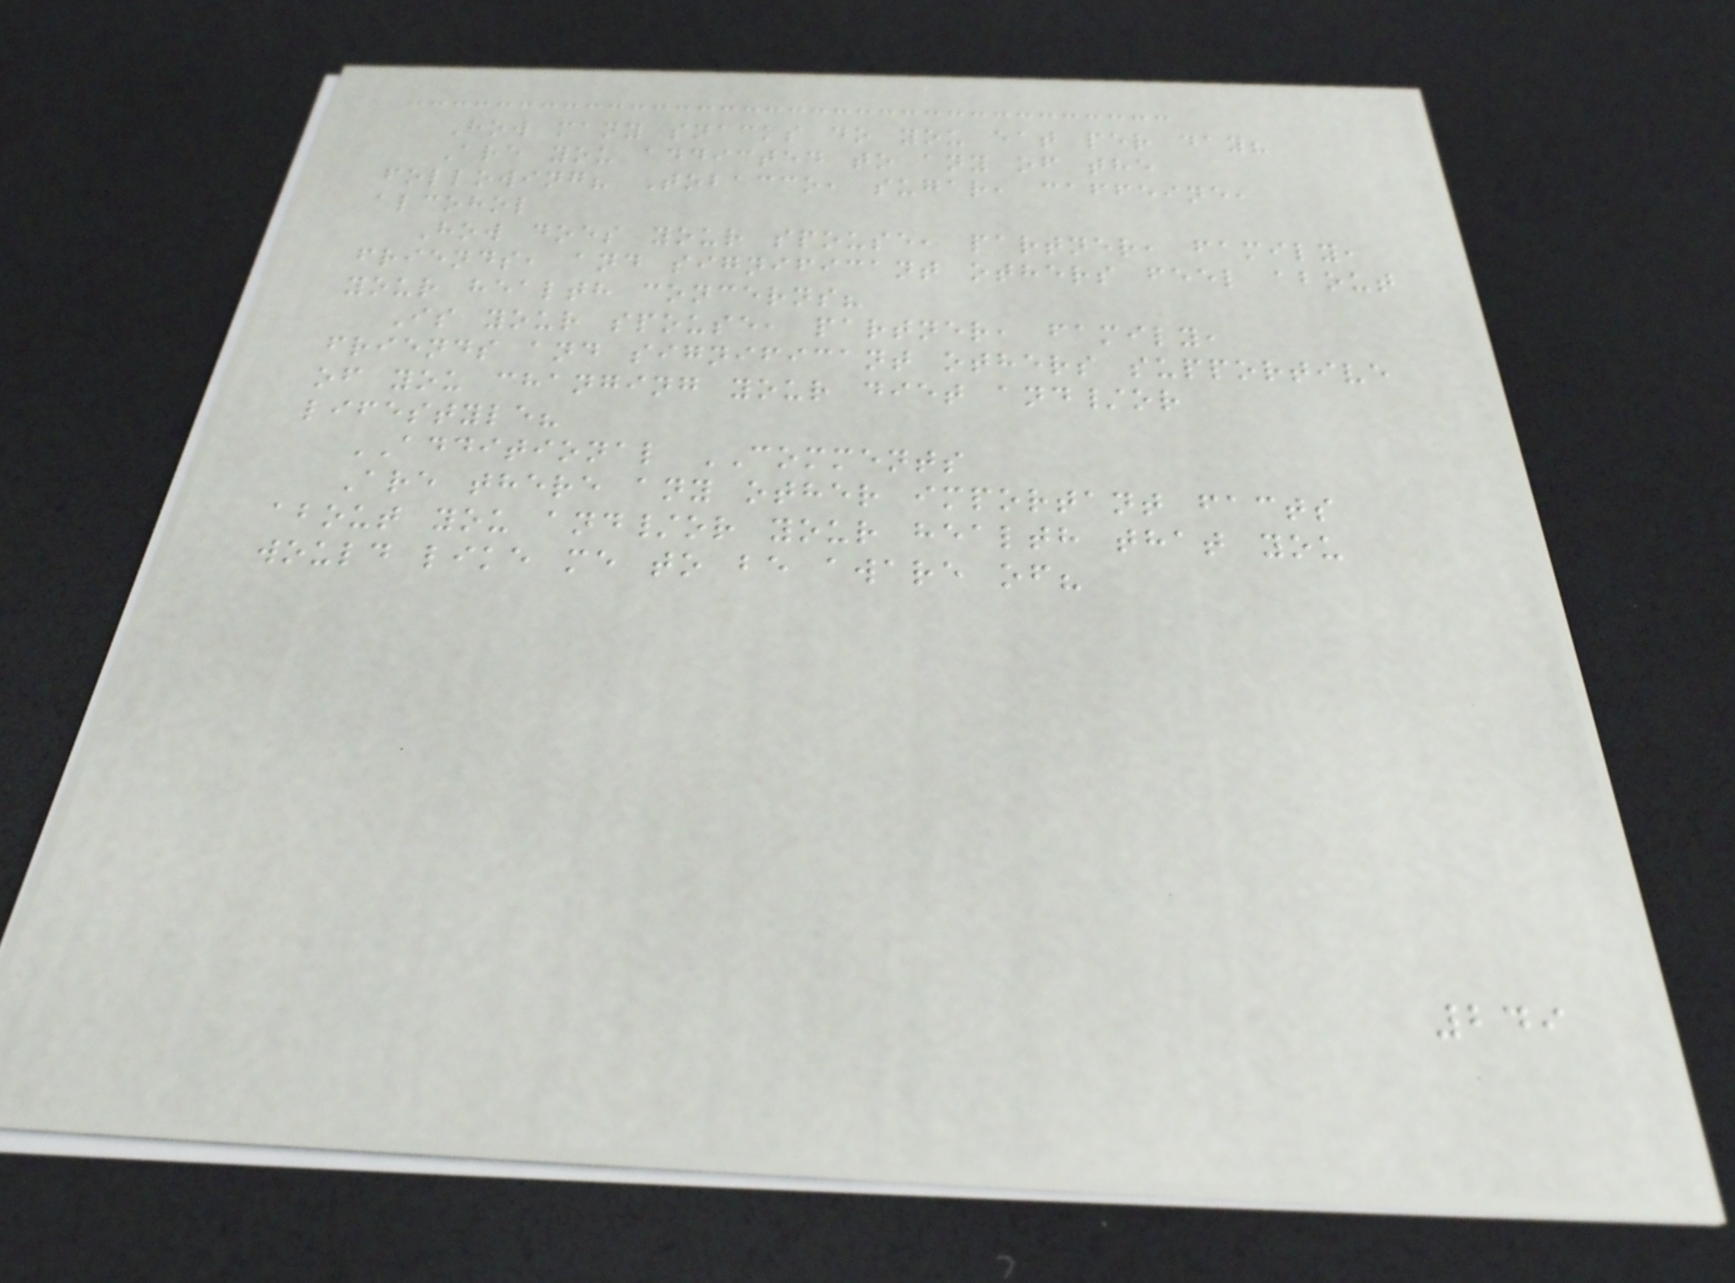How many snacks do you eat per day?
Are you addicted to any of the
following? Tobacco, sugar, caffeine,
alcohol
How does your spouse, partner, family,
friends, and significant others feel about
your health concerns?
Is your spouse, partner, family,
friends and significant others supportive
of you changing your diet and/or
lifestyle?
ADDITIONAL COMMENTS
Are there any other important facts
about you and/or your health that you
would like me to be aware of?
249
